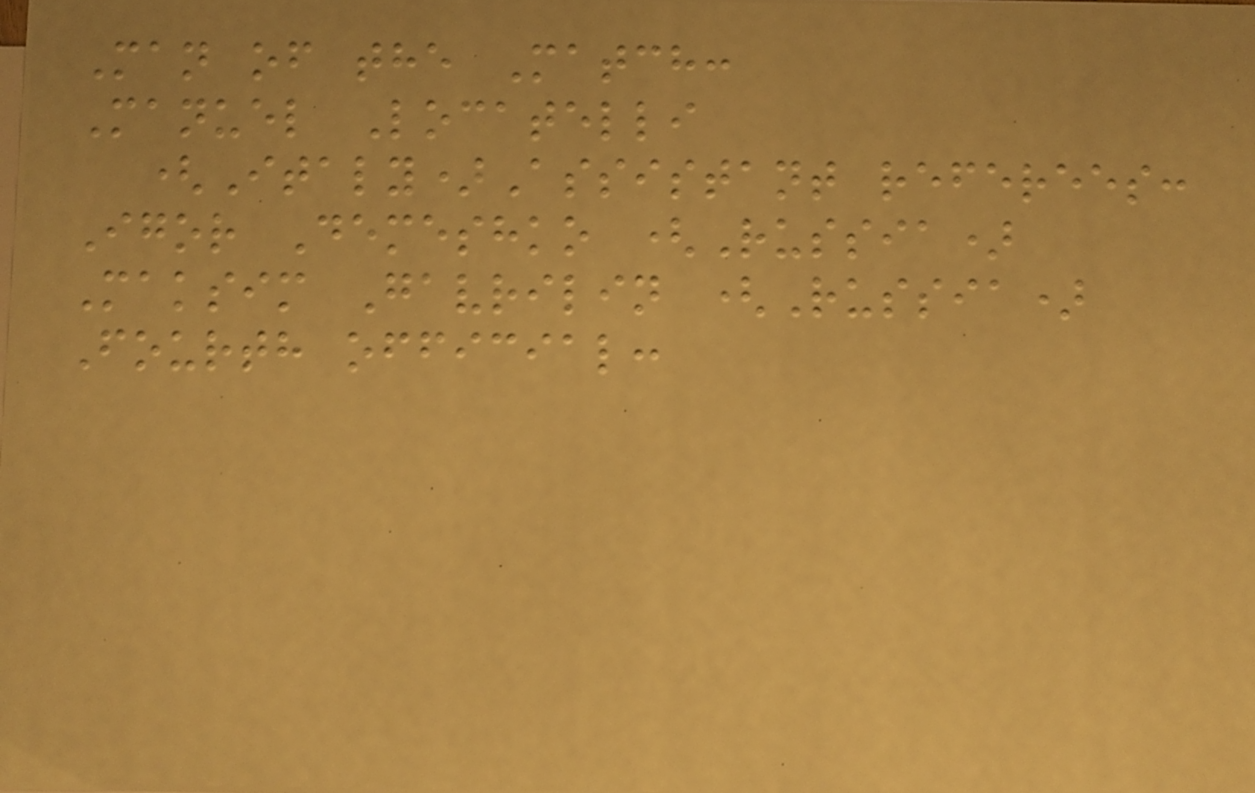Man of the Match:
Manuel Locatelli
(Italy)Assistant referees:
Igor Demeshko (Russia)
Maksim Gavrilin (Russia)
Fourth official:
